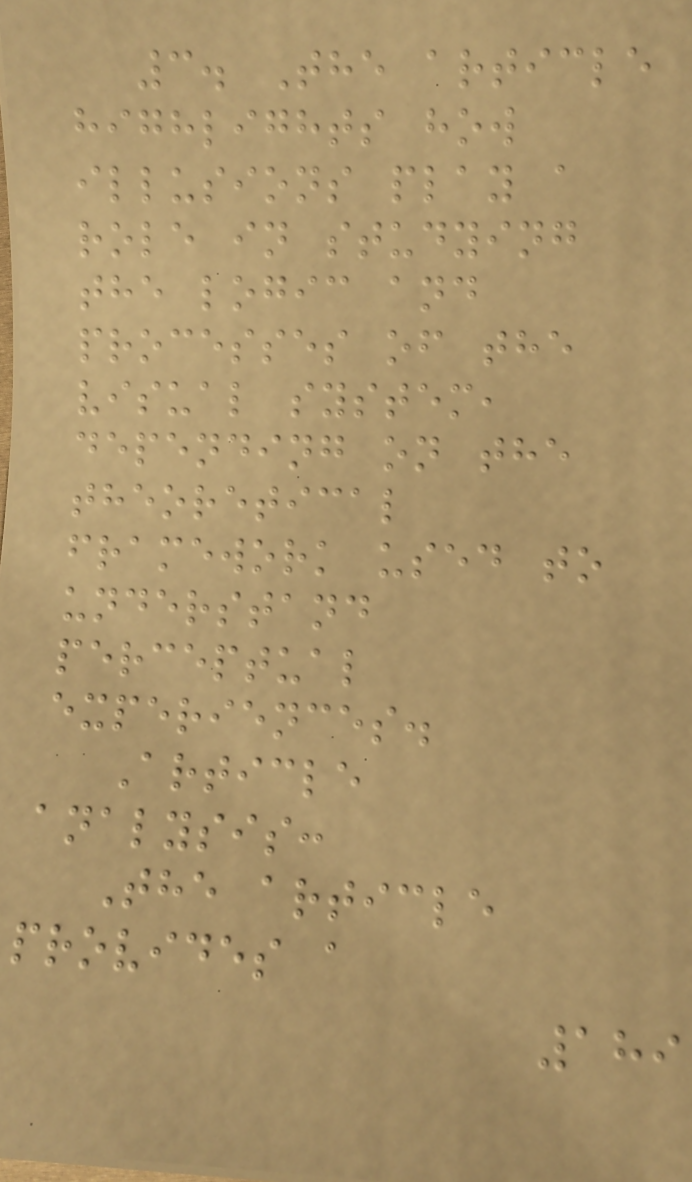3. The article
highlights how
illusions play a
role in studying
the logic and
processes of the
visual system,
depending on the
theoretical
framework used to
understand
perceptual
experiences.
Article
analysis:
The article
provides a
189
